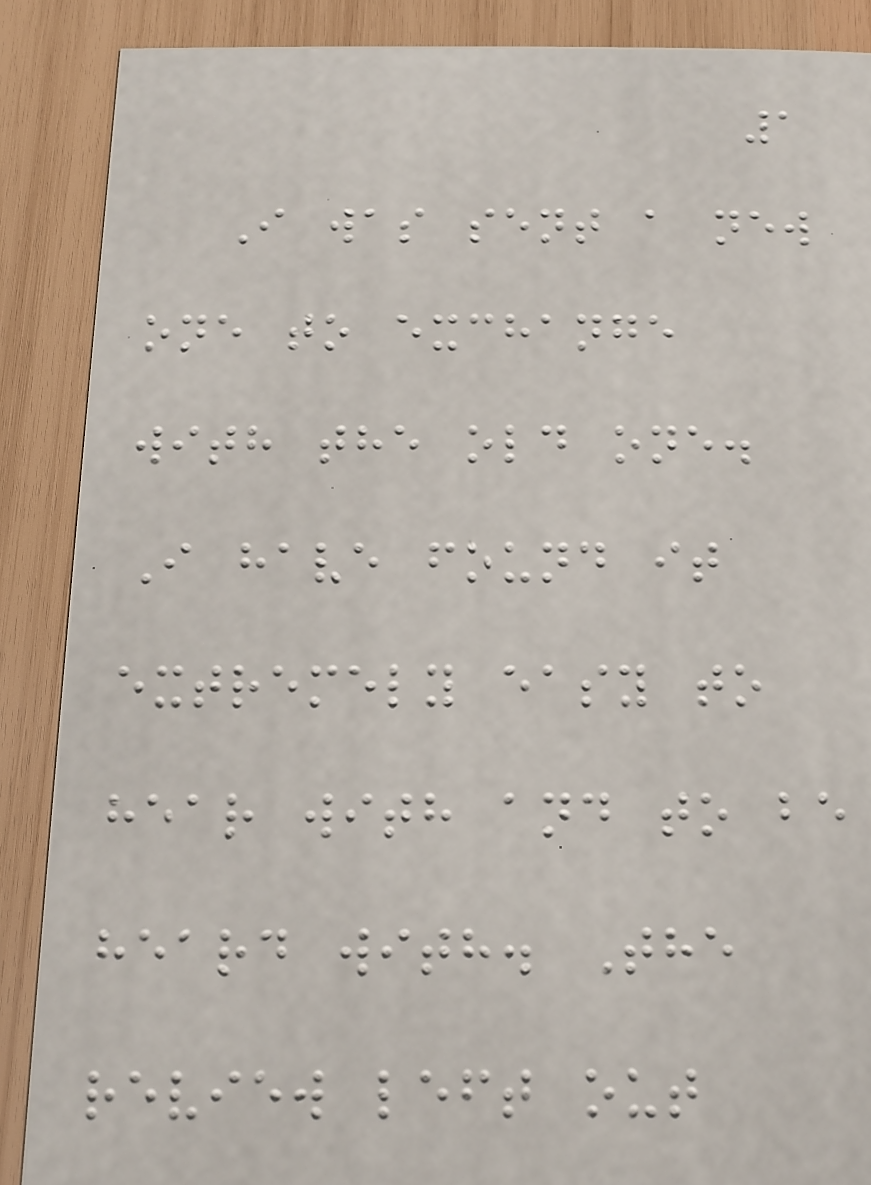1
I was sent a new
one to exchange
with the old one.
I have found it
extremely easy to
hear with and to be
heard with. The
review left out
